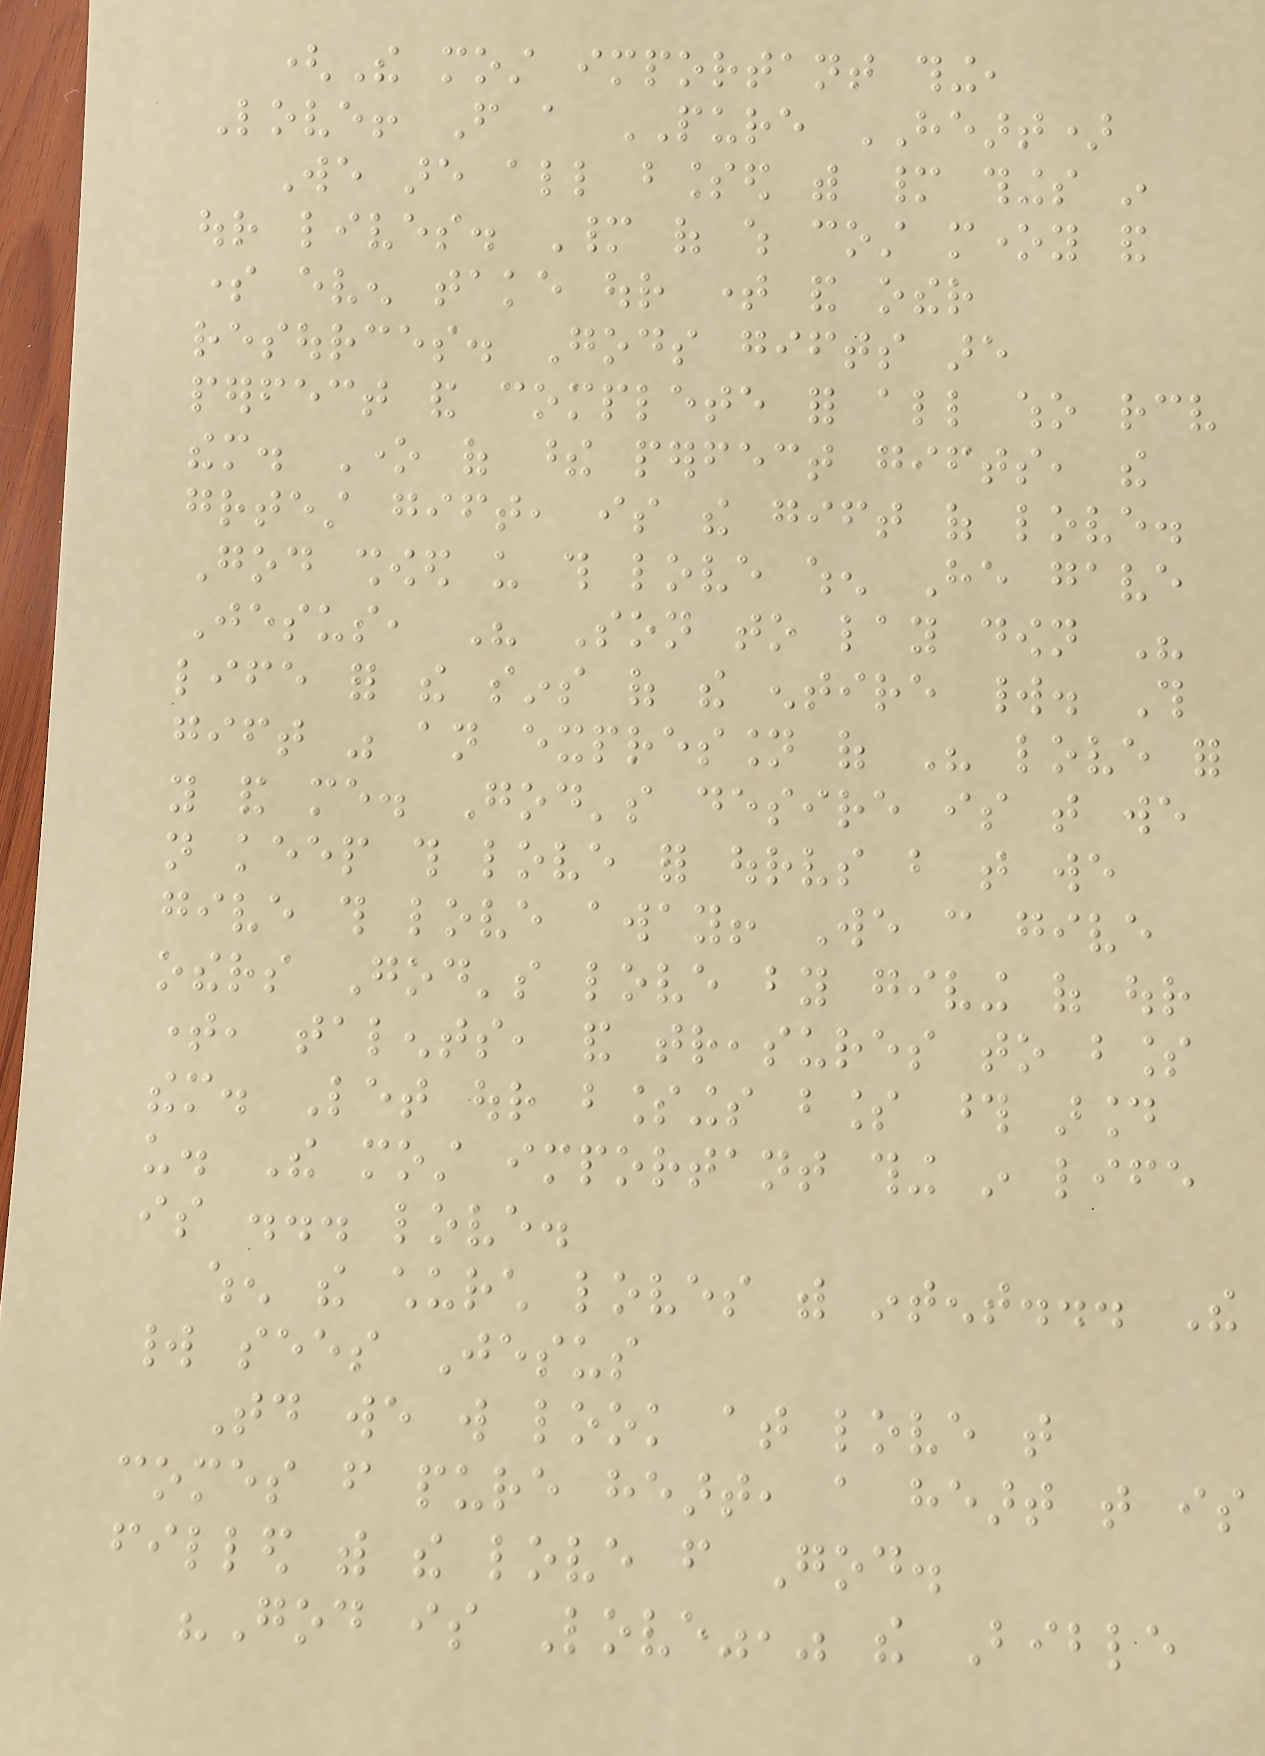(The most important thing,
Love! From a PURE HEART)
We are all blessed with many things in
our lives. Many of which cost money and
some even take our time and other
resources. Gods gifts are
perfect and complete for all who receive
them. One of these perfect gifts, the
greatest gift, is the gift of love.
God showed us this love when He gave
Jesus, His Son to lay down His
life for the sins of the entire world. This
gift was an expression of His love for
you and me. God's desire is that we
not keep this love for ourselves but that we
give this love away! We can give
others God's love by giving of our
time, talents, and treasures to bless
them. Let our blessings bless those around
us. The most important thing in life
is ... love.
when the church loves with intent... The
world sees Jesus
Today we will look at love that
comes from pure heart, a heart that is
filled with the love from God.
"God is Love"," the Bible
